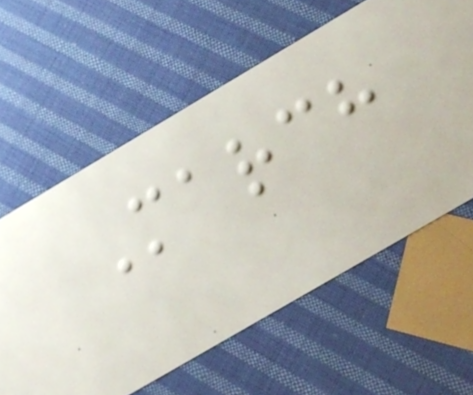March
